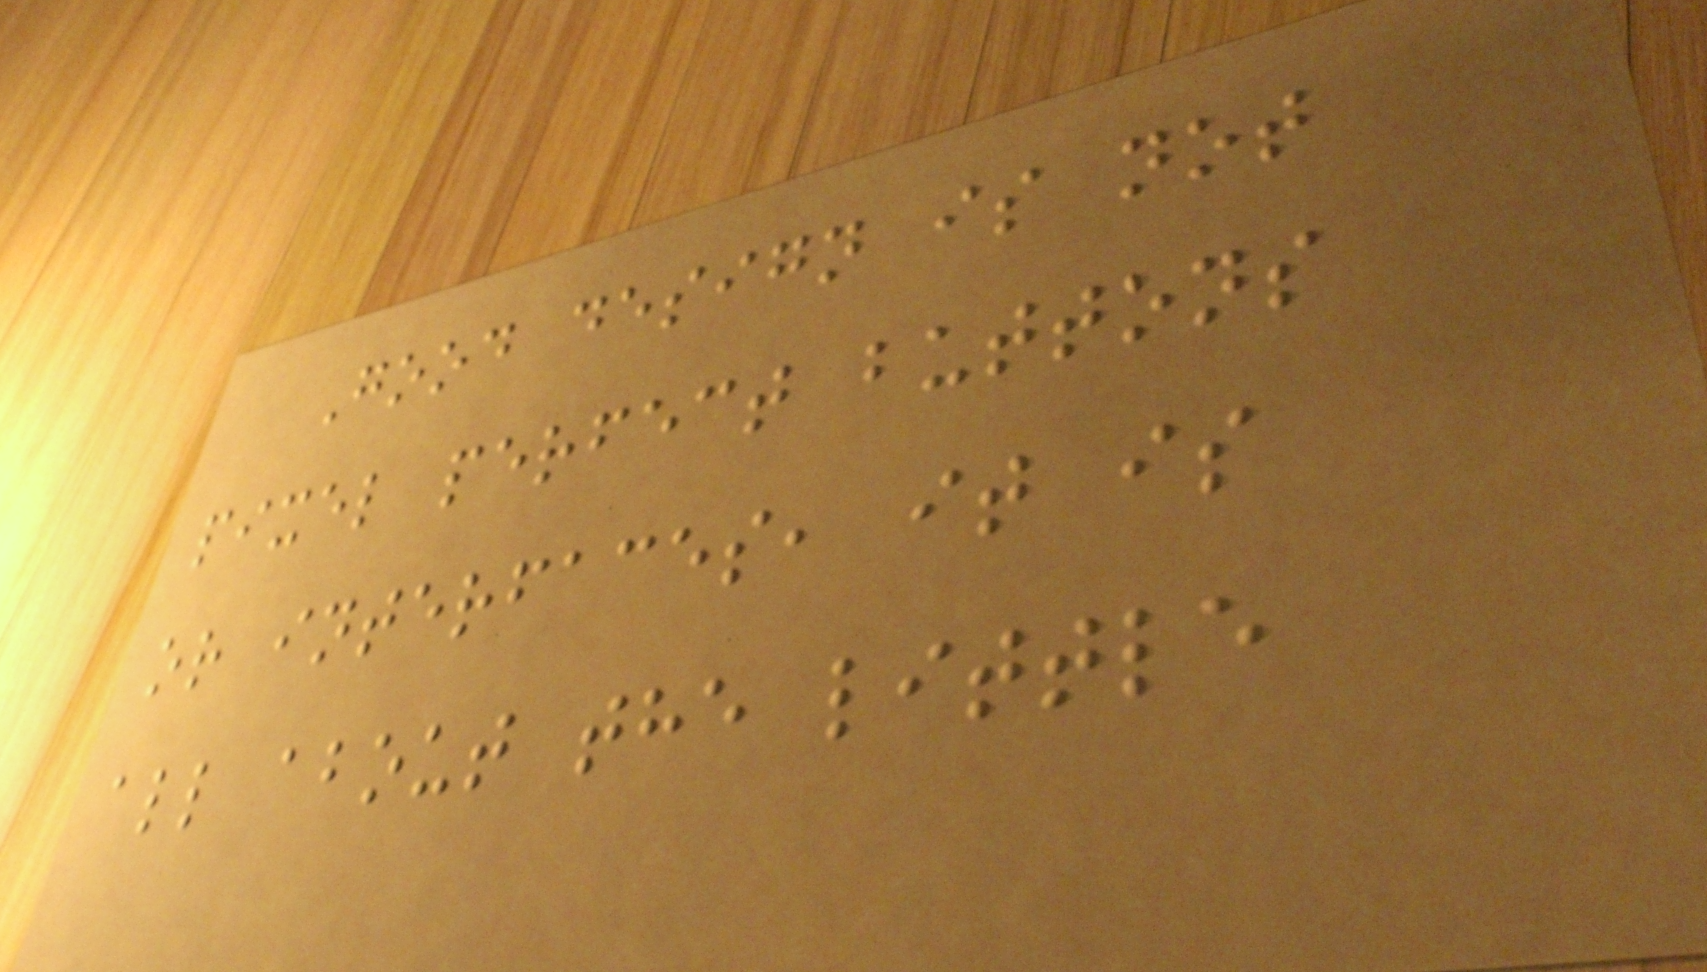Good design is not
pixel perfect buttons
or interfaces, it is
all about the little
